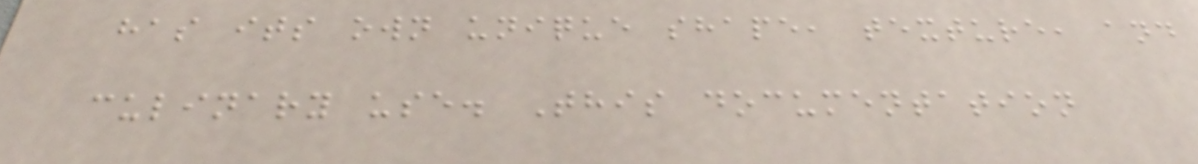has its own unique shape, texture, and
culinary use. This documentation
